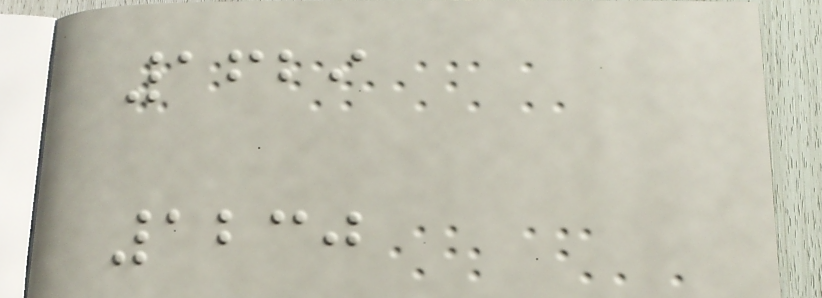1629
1230
